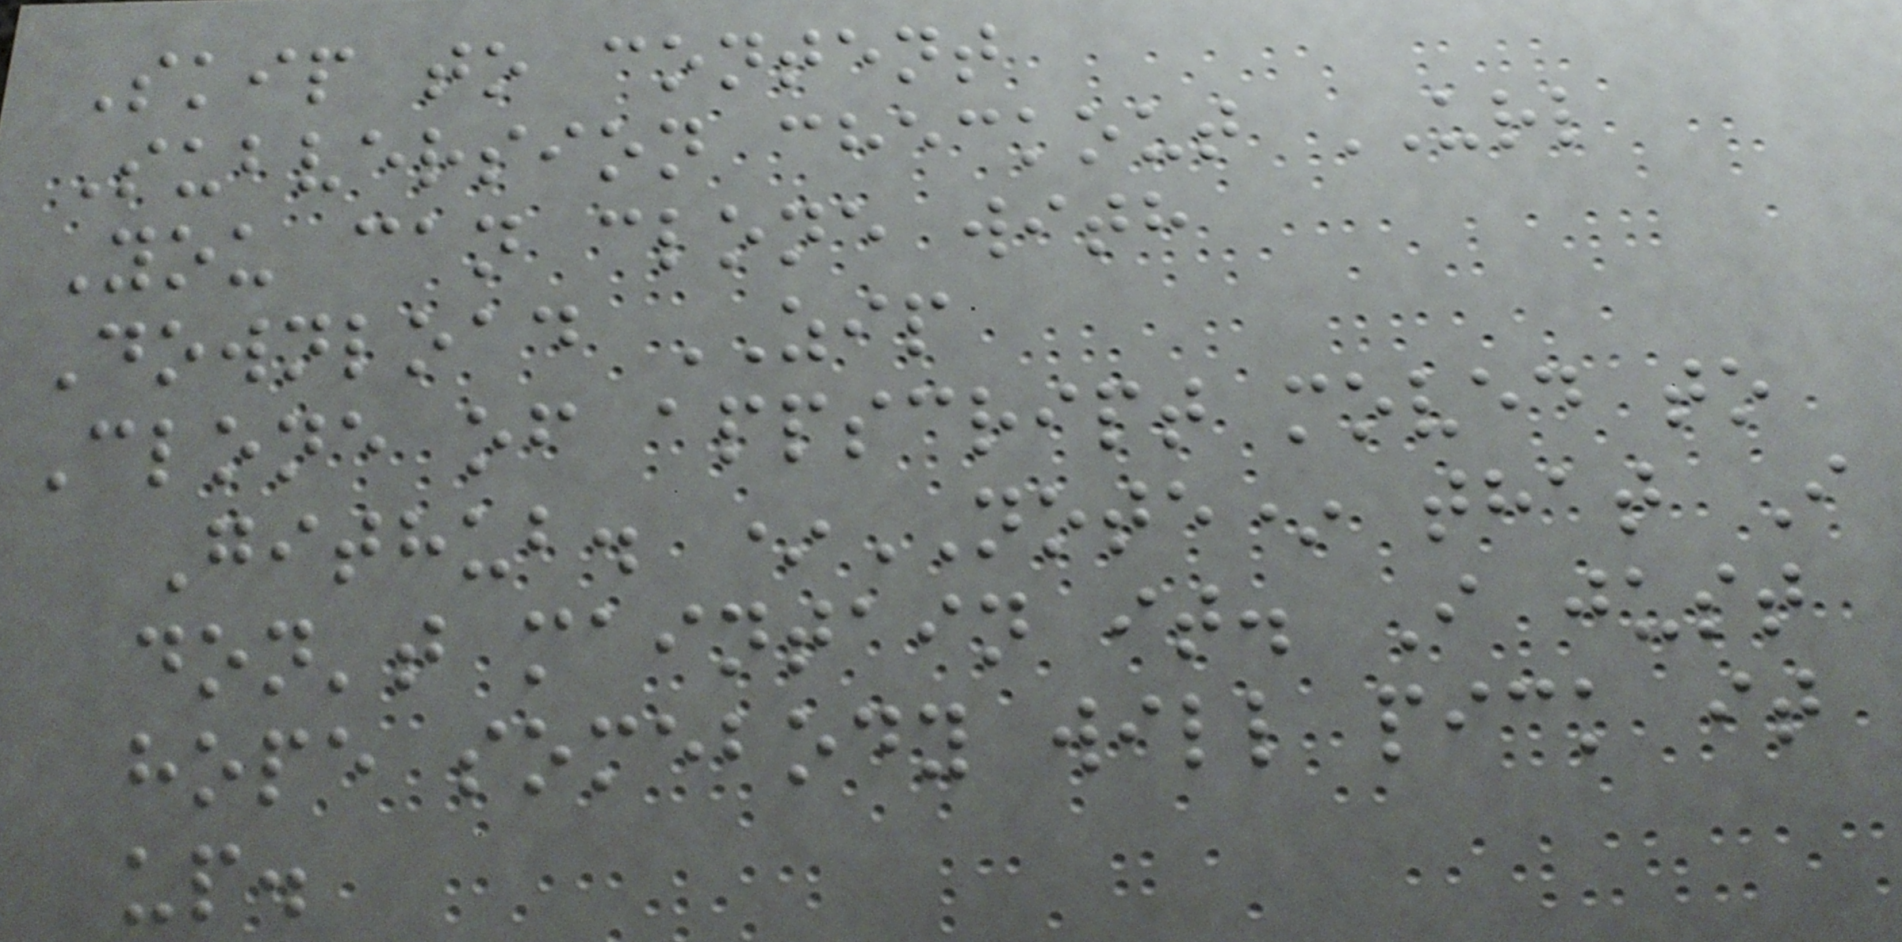Skip to content
Subversion checkout URL
You can clone with
Download ZIP
Clone of appscript moved to
Github. *NOTE* that I
don't maintain it. I just
hope somebody will pick it
up.
